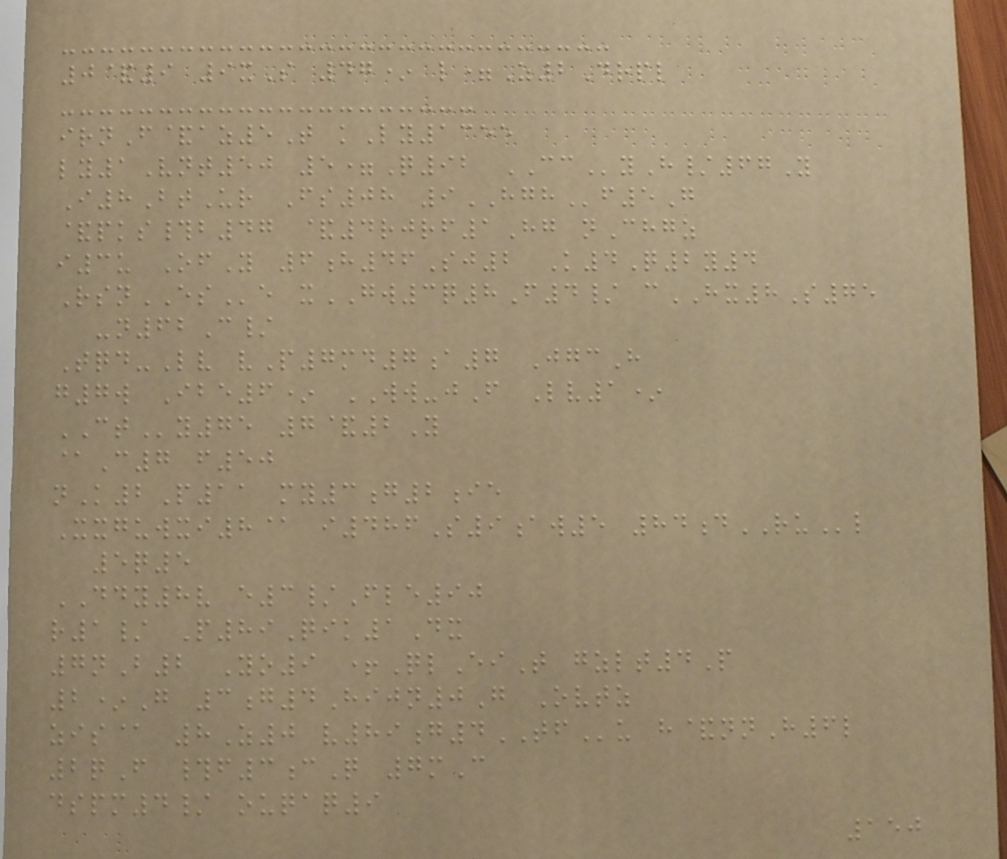0&9 9xS 47* l=Z2Drpl
irnF&az5T kLy1355
ly1Vnt50 5=Q92 CCyH/67Y
I8BtUr Fs08 9HGHf5G
&pks#b47 &4rjrf1Hg nChgz
i3u OfY 6h46Sj2 K4Q2y4
RsnESe xGW3q8F4/ cHX8S75
-n62C/
Tqd-Lv vP7md7a7 JgcH
g7w Ibe6* WW-jF Lv1*
CTy75 7&2Y
@C7 f50
nK2P11 my3g2ie
Xxguwxi8@ i486S9aw5 84dRUl
5q5
DDY8v e3/Fle90
r1/ P89Qik1Dx
7nB2 Yo9 +QlEiT gzlt4P
2*G 3g4Hijn0G Ovtz
zis@ 8Z0 v89g4TFu h&nnH6l
2qF #f3cQ 7mC
dspm4/ ouqaq9
150
